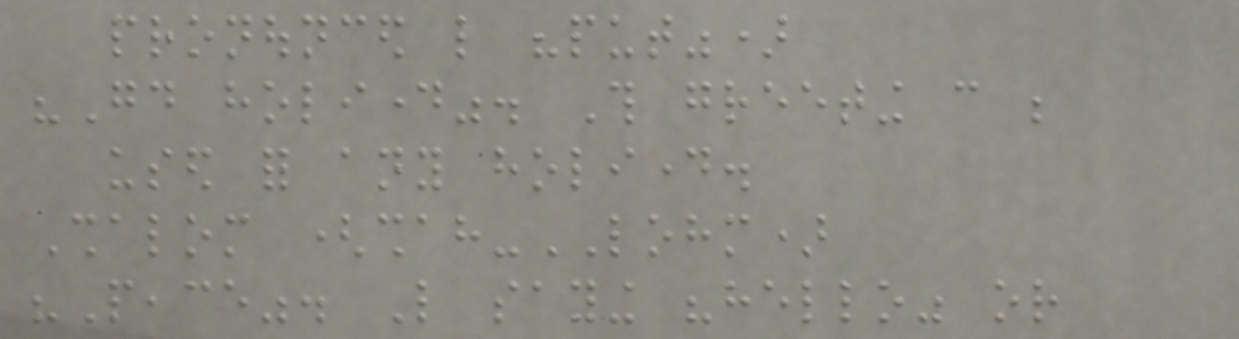pronounced like "put")
"Good holiday". This greeting can be
used for any holiday.
Shalom (shah-LOHM)
"Peace". Like saying "hello" or
